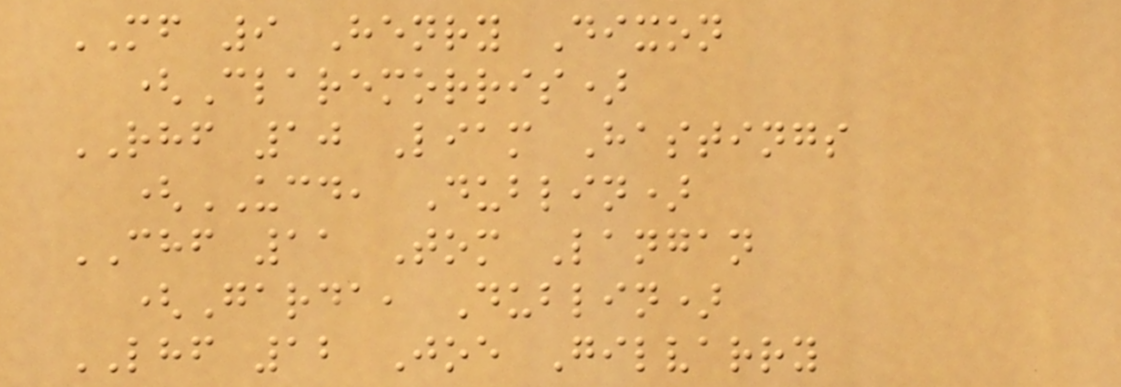MF 9 Henry Dixon
(Claremorris)
RHF 10 Liam Hastings
(UCD, Dublin)
CHF 11 Tom Langan
(Garda, Dublin)
LHF 12 Joe Gilvarry
